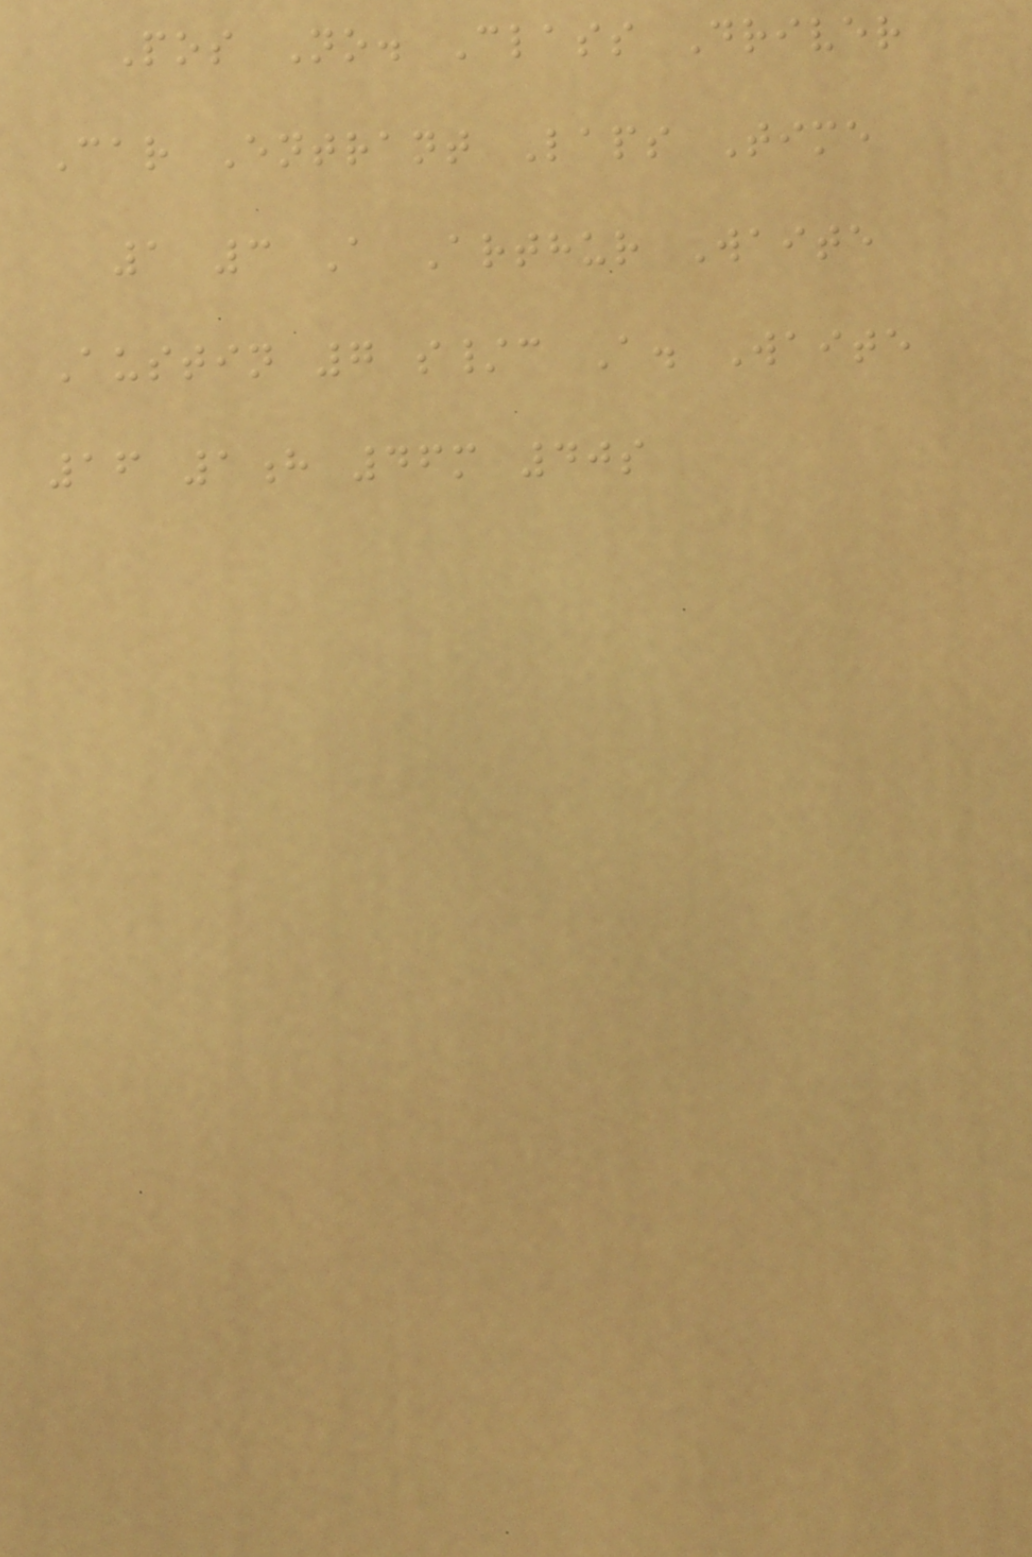Pos No. Class Driver
Car Entrant Laps Time
1 3 A Arthur Waite
Austin 7 s/c A. Waite
16 1h 46m 40s
